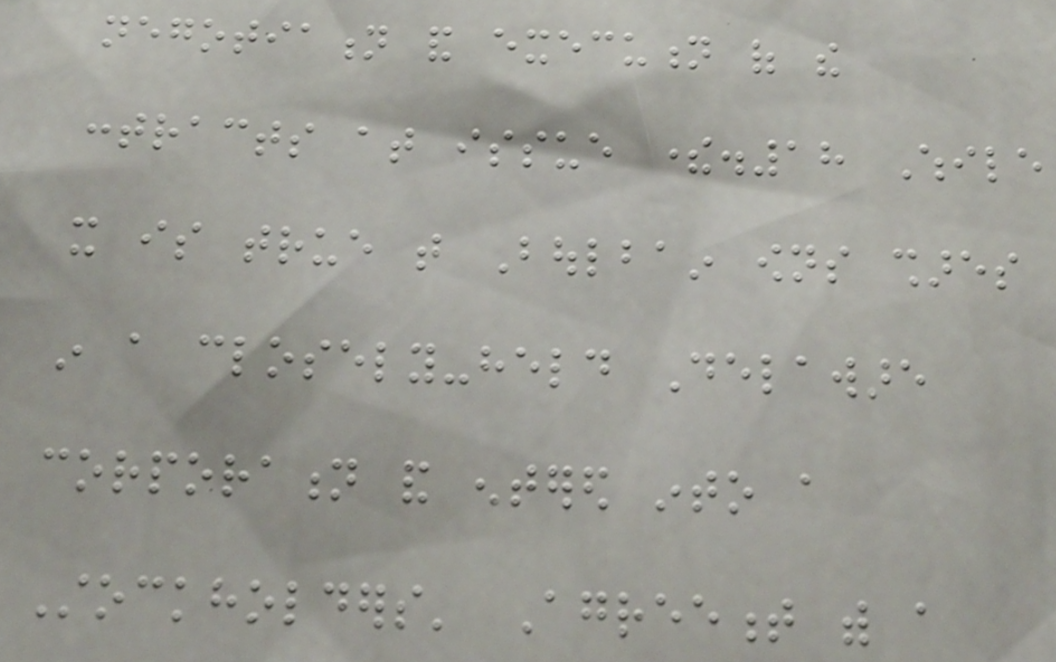negotiation and execution of the
contracts at issue there.18 While
it is true that Boulbain owns shares
in a closely-held Delaware
corporation and entered into a
Stockholders' Agreement with a
